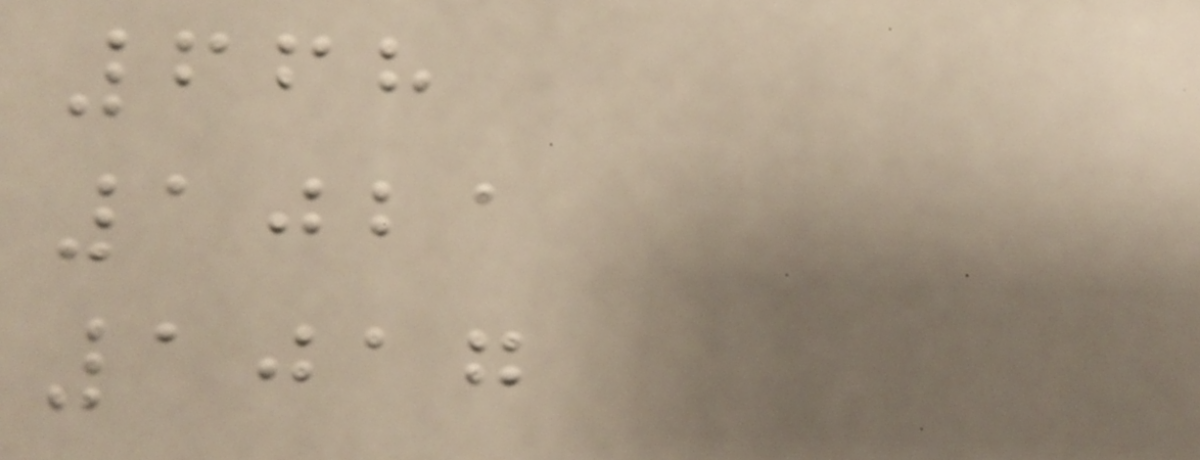668
1021
1017
